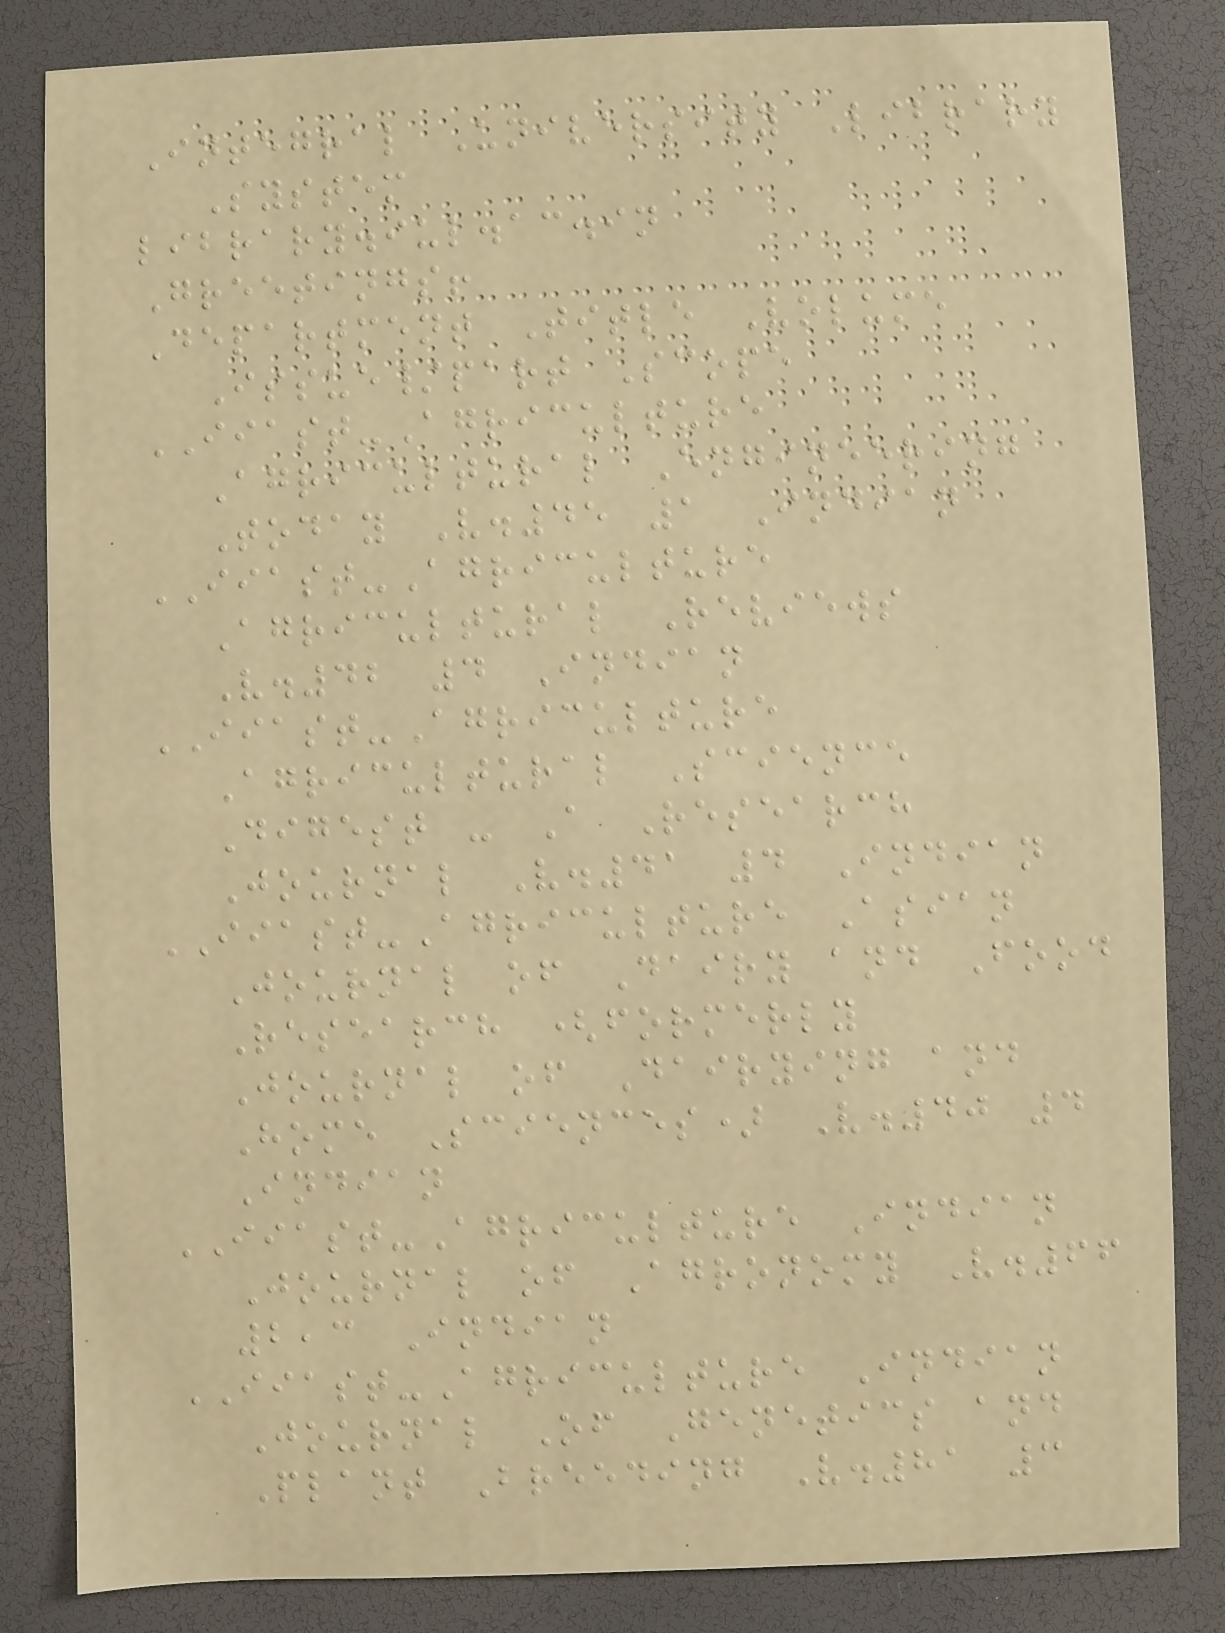Integral University Library
System
library.iul.ac.in
Greetings!
Department Title Volume
Issue/part Scope
IIAST-Agriculture
Agricultural Engineering
Today V.45 1 Indian
IIAST-Agriculture
Agricultural Reviews
V.42 4 Indian
IIAST-Agriculture
Agricultural Science
Digest - A Research
Journal V.41 4 Indian
IIAST-Agriculture Asian
Journal of Dairy and Food
Research (formerly
Journal of Dairying and
Home Sciences) V.40 4
Indian
IIAST-Agriculture Indian
Journal of Agronomy V.66
2,3 Indian
IIAST-Agriculture Indian
Journal Of Genetics and
Plant Breeding V.81 3
